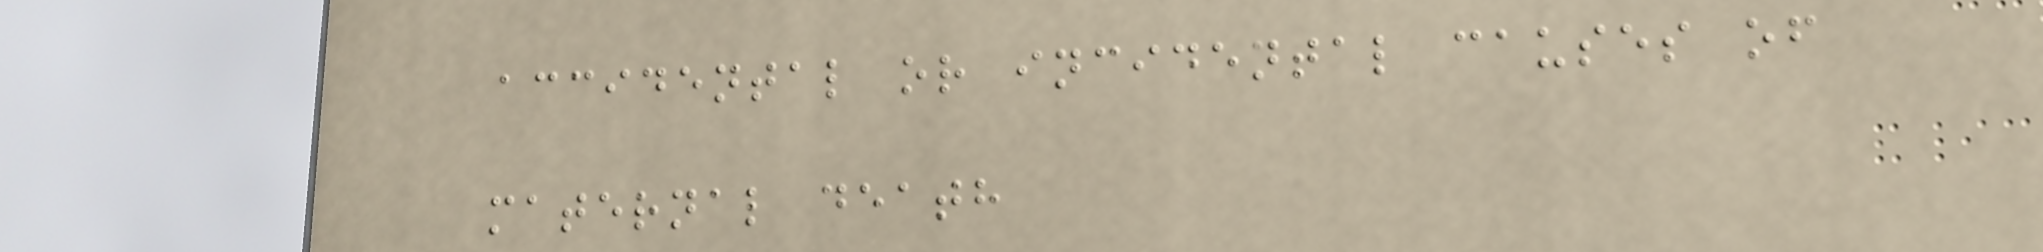accidental or incidental causes of
maternal death
